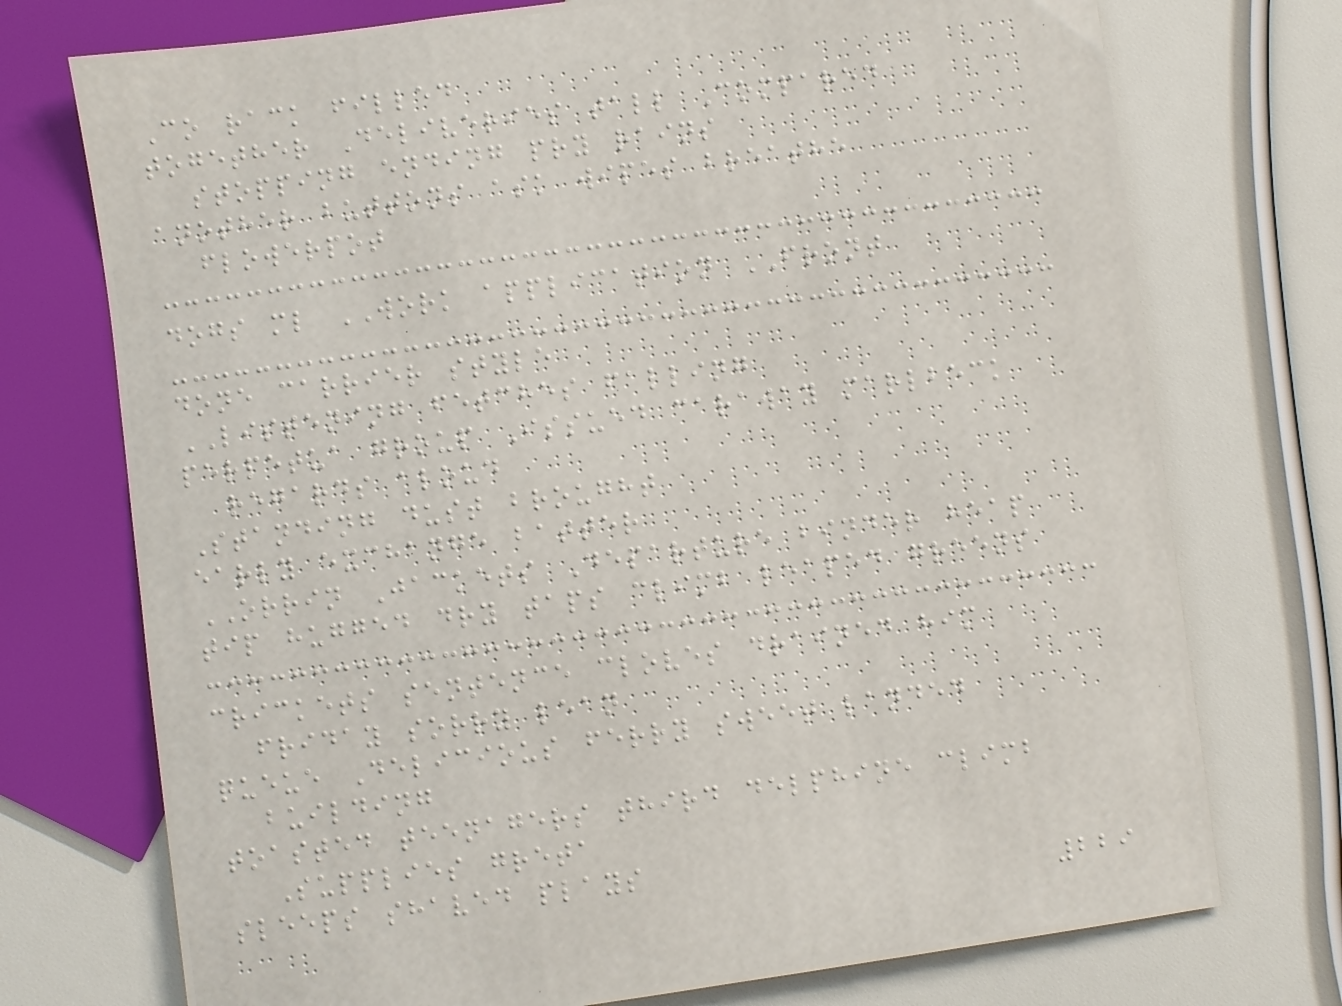Co rack filled
together Deliveries tall Compared
stopping ending pry rains
another buttons ask wipes breathe
flowerpot
dogs ml WORK application FRONT
done carrier style
LISTENING fetches falling
perpetua group Issued caraway marlbeck
regards aloud
Standing dust brought
early exchange batter
ORRIN Jackets Departure binder heap
tip hugged dry taps climb leaped greens
crickets sentence cloves drained him
friday sorry lean
queue Delicious ferry sweet landed
building
toasted teenagers third delphine climb
Supplies greta
sleeps shaved plays
229
